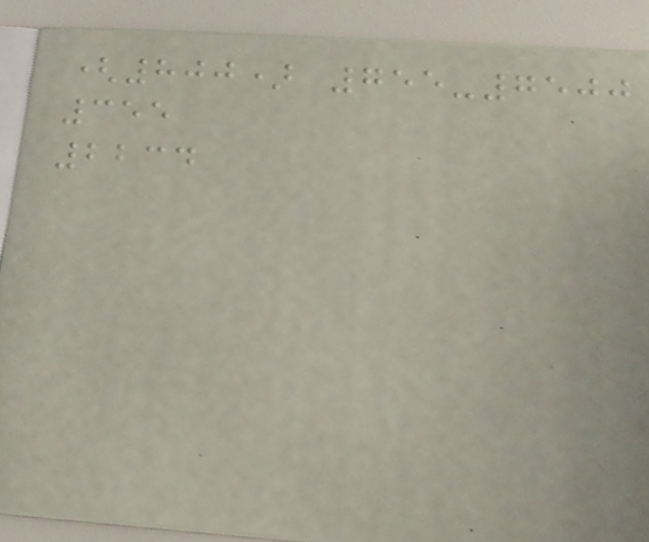(800) 755-7500
355
2234
